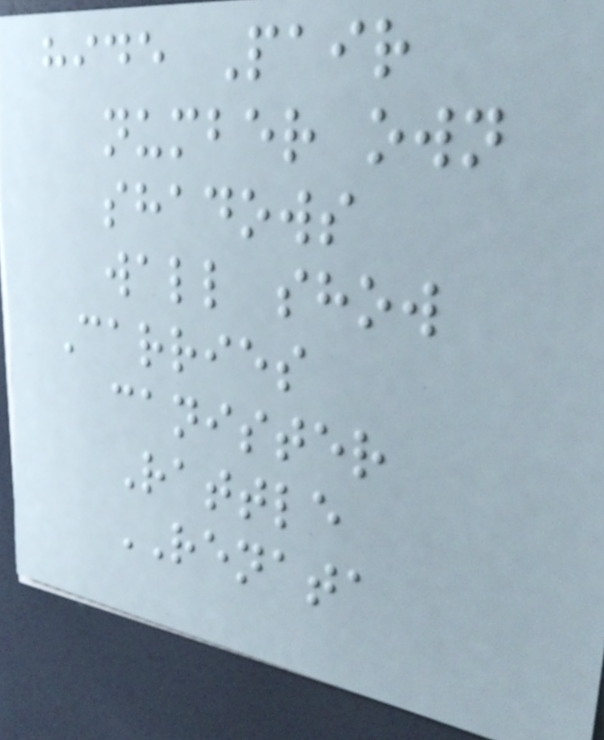hide Pair
number own
shadows
wall show
Carries
canister
Rattle
RENATA
